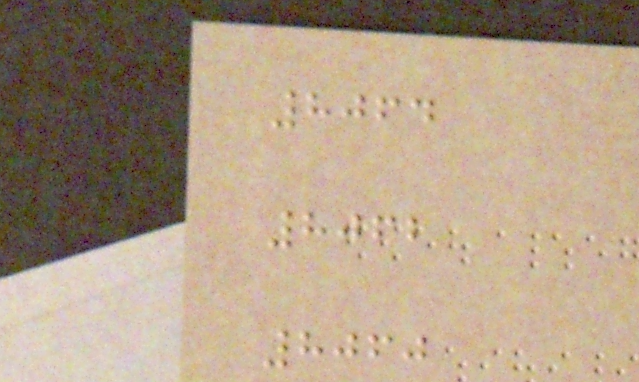8064
8062
8060
